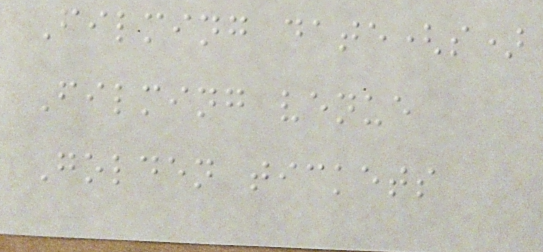Filming date(s)
Filming venue
Golden tickets
